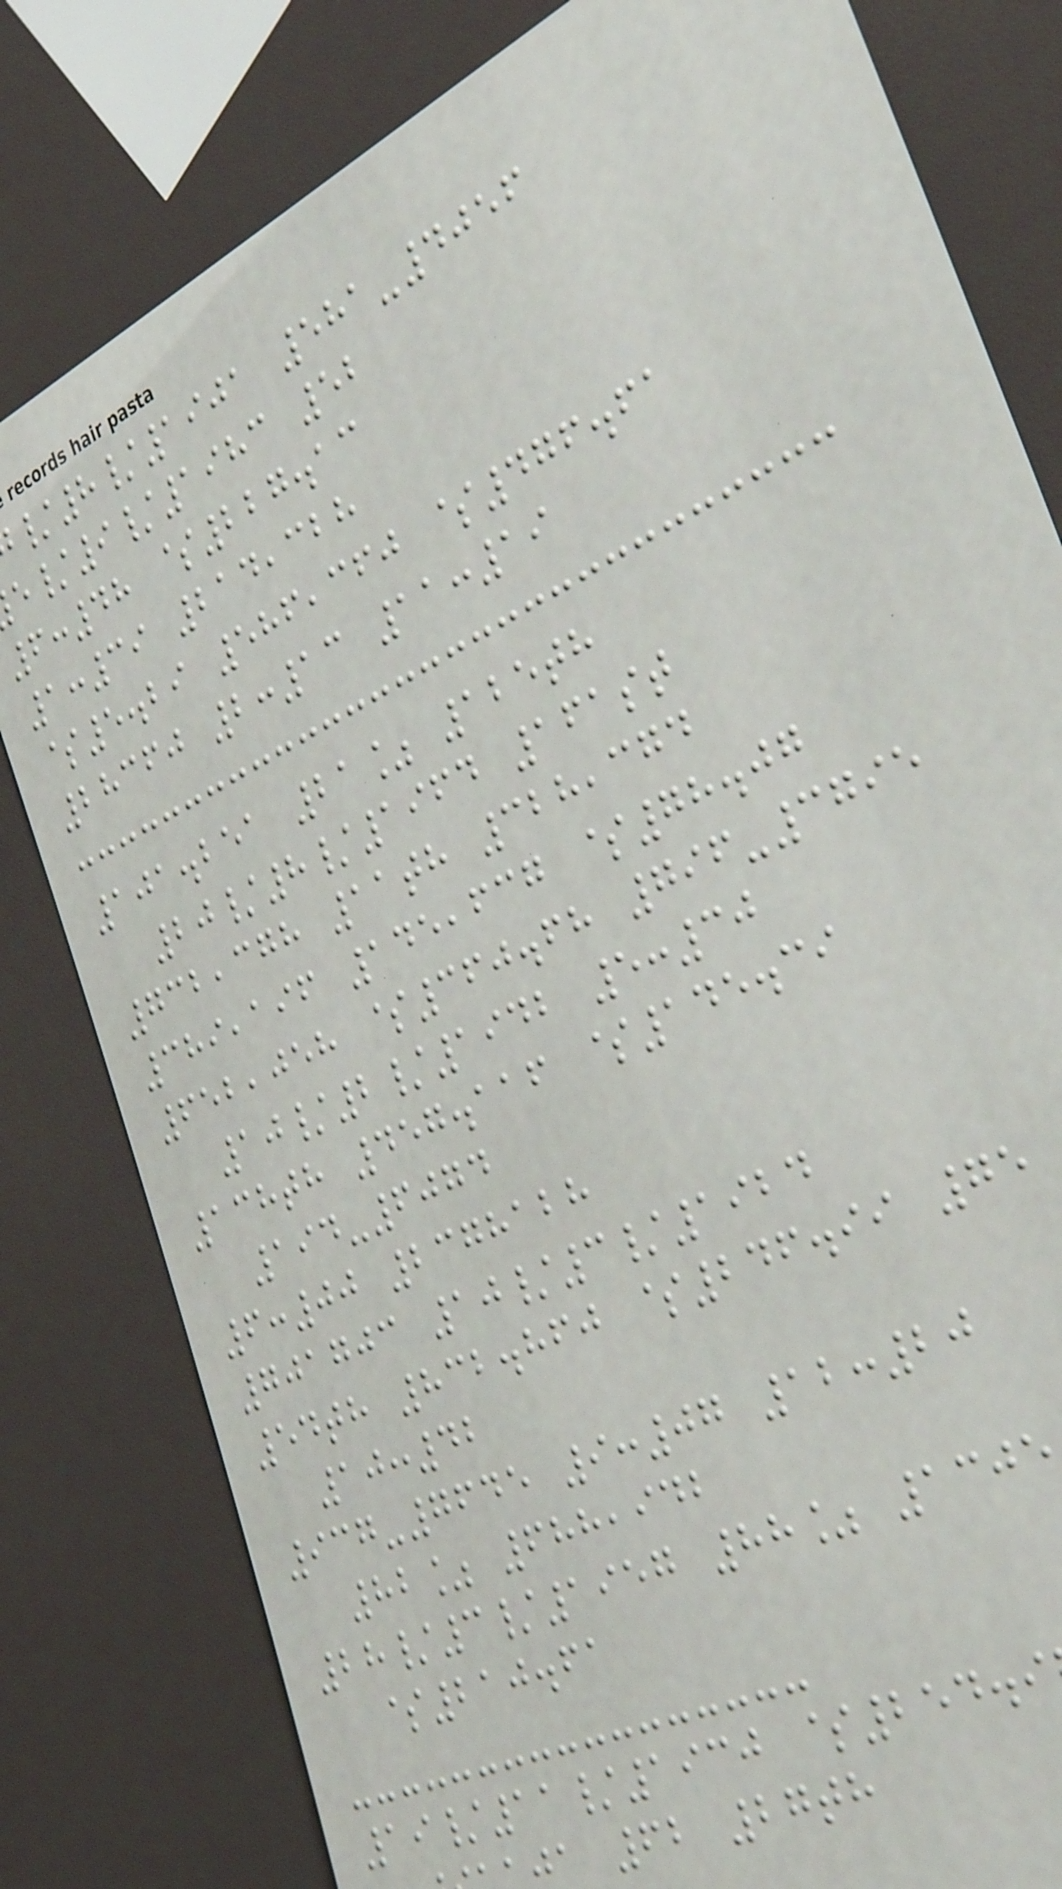/8/1901 581-4056
/9/1983 52
6:48 $227.13
1:39 214,328
$5.29 586,360 $476.61
28360 2:13 11:19
101.251 21% 125th
20/8/1964 161st
732,378 11th 328,374
389,196 145,637 $78.07
652,058 $360.68 796-3795
10/2/1942 5:30
138th 457.116 $145.39
194-6074
6:00 2378128
701703 10/3/1924
54th 832.860 $246.99 75
10:42
937-7645 9:07 12:20
82% 688,942
28/3/1957 88% 1305
$210.61
19/11/1930 $254.9
a 62 27th
